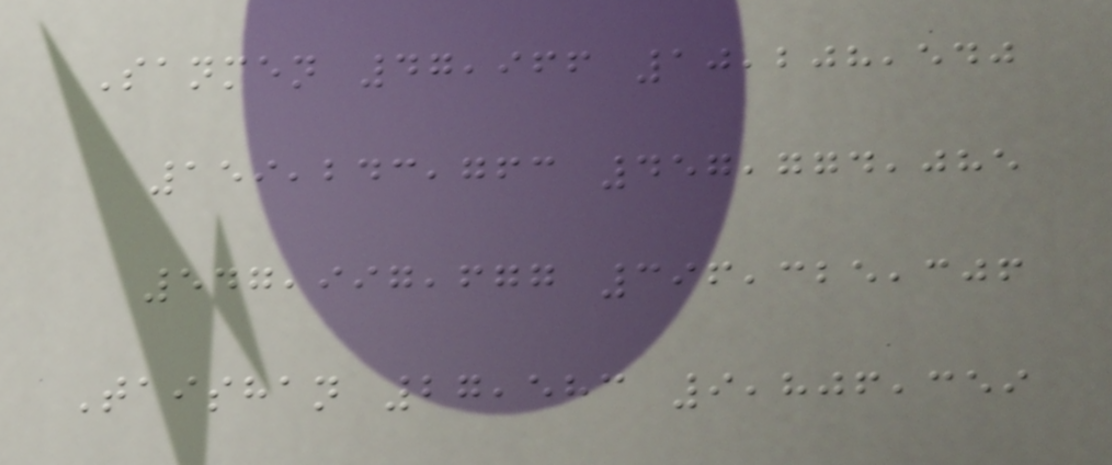Sanmen 47,966 10,208,540
159,243,763 457,774,085
547,997,677 396,325,306
Taishan 27,583 9,806,359
